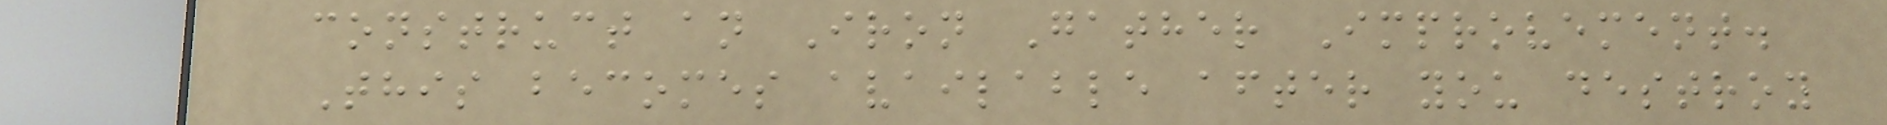construct an Iron Gather Improvement.
This becomes available after you destroy
